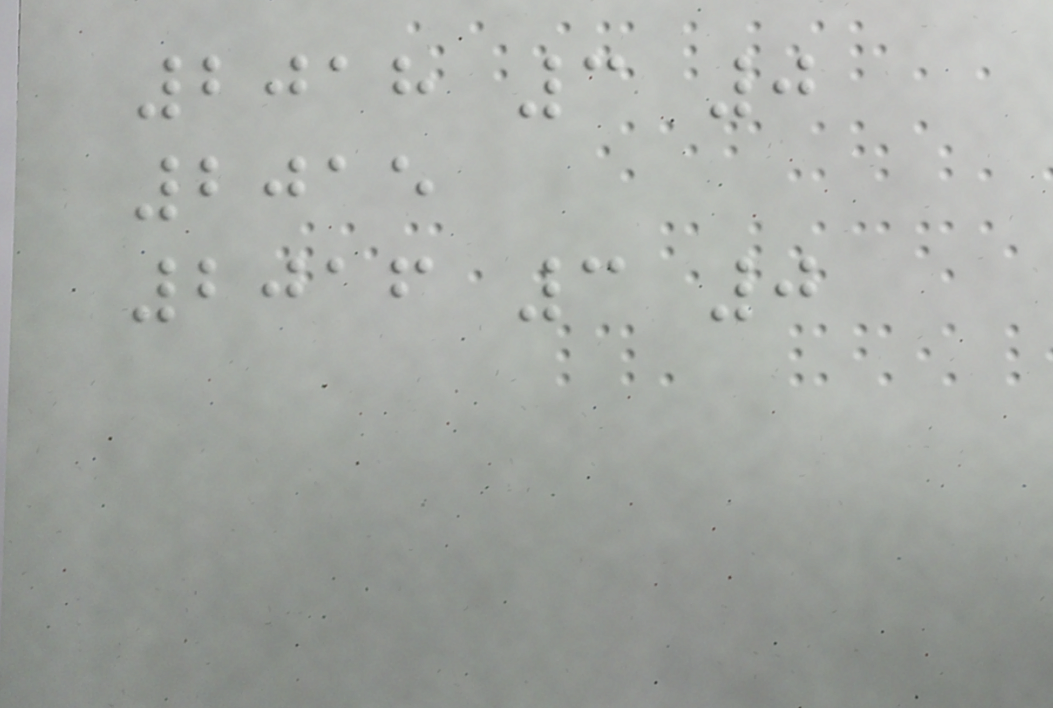2018 3 0
2015
2016 3 0
